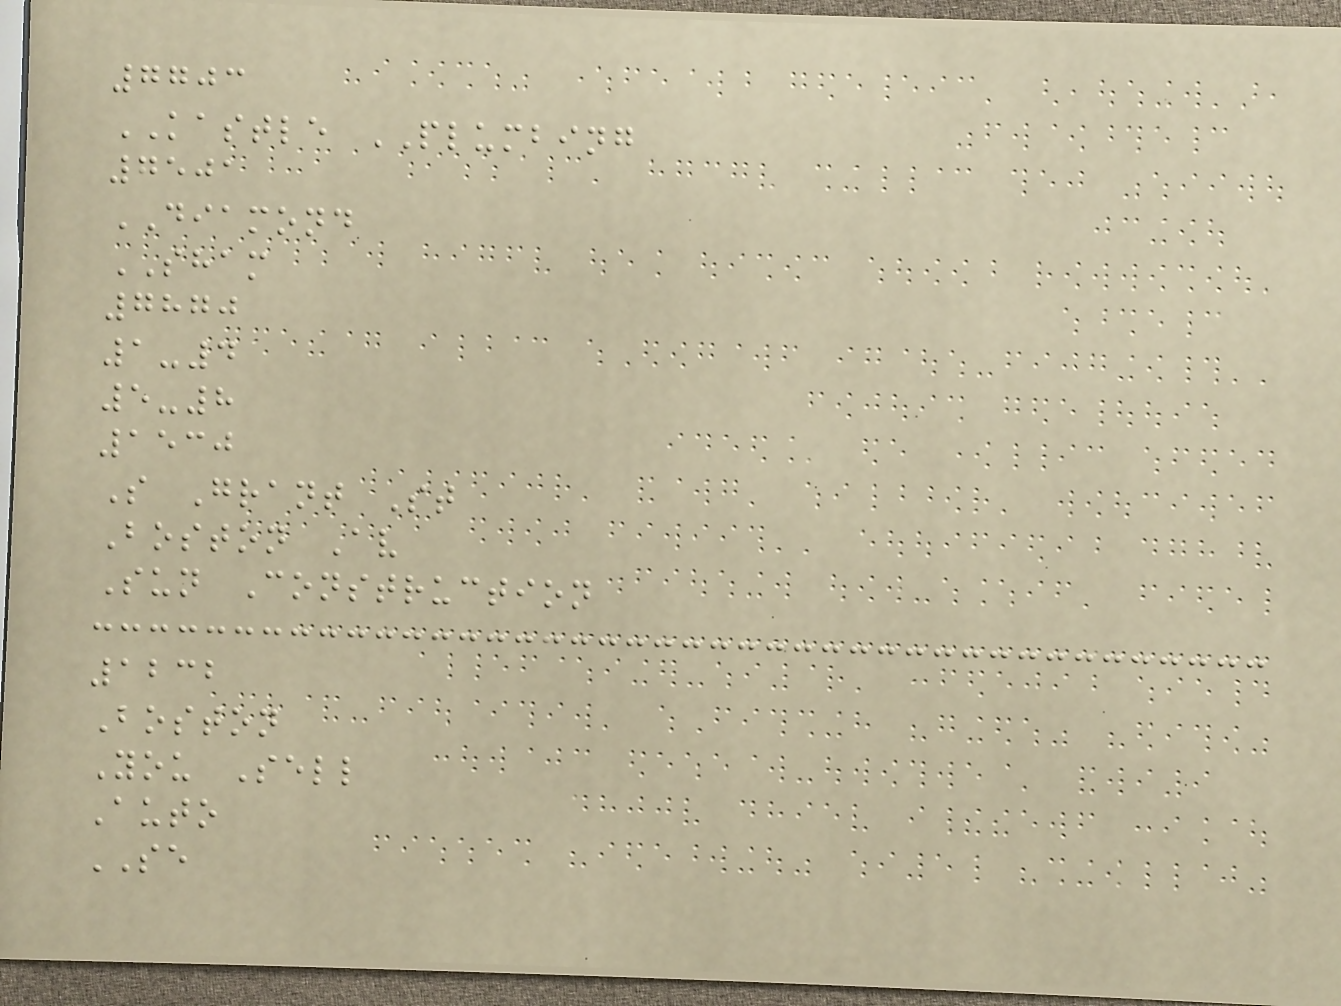7703
KASTLE PLUMBING
7501
DIAMOND
SHAM
7870
1-4
5-8
1530
S Grant St
Boston Av
Sun Construction
1232
Boston
You Sell
Auto
SE
